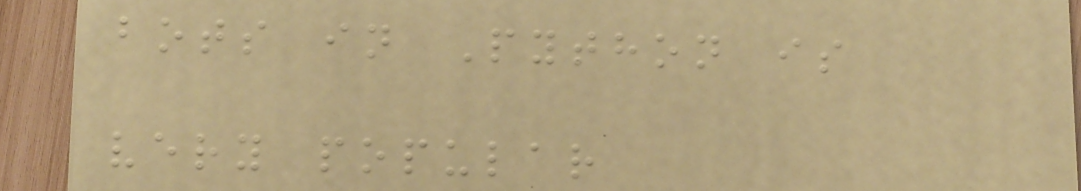bots in Python is
very popular
